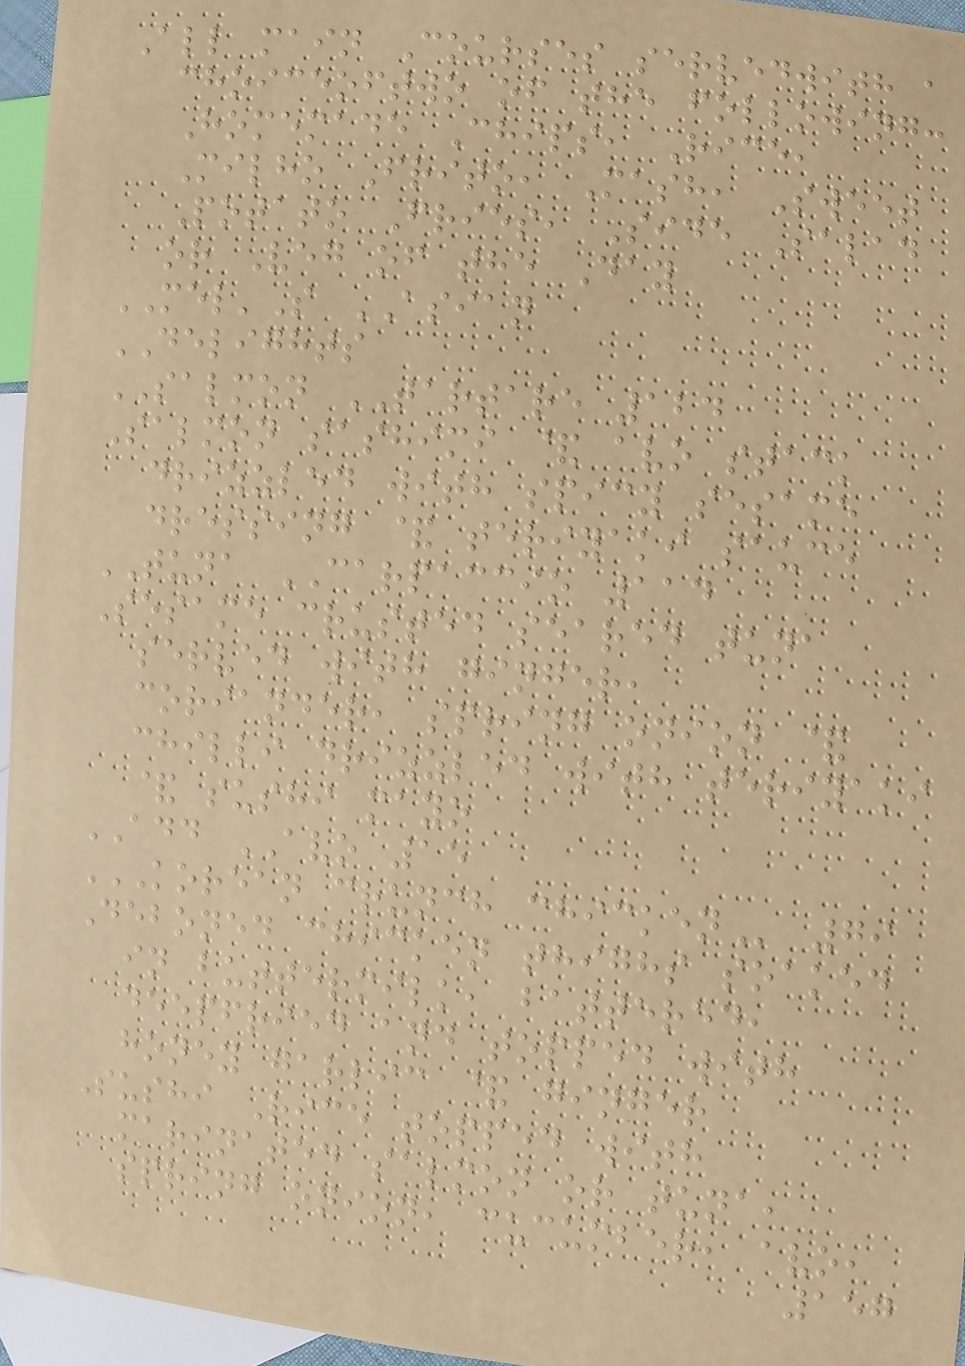All main Courses servedwith a
choiceoftwo of the following:
Homemade Chips, Rice,
Milho Frito, Mash, Sweet
Potato Fries, Side Salad
or Veg of the Day
MEL'S ASIAN
DELIGHTS
SALMON TARTARE 124
Salmon sashimi & avo stack
drizzled with spicy sesame
dressing & teriyaki sauce
TUNA CARPACCIO 114
Sesame crusted seared tuna
served with ginger,
coriander, spring onion &
chilli drizzled with teriyaki
& sushi mayo
ADD AVO 15
KOREAN CRUNCH CHICKEN 79
Deboned chicken thighs soaked
in buttermilk, battered,
deepfried and topped with
honey garlic & ginger
Sushi Rice topped with
marinated salmon or tuna,
spring onion, cucumber, avo,
157
